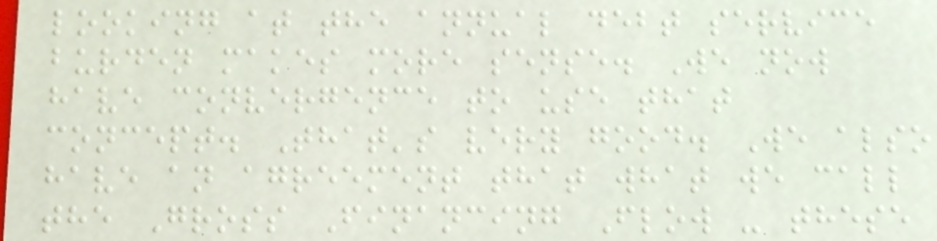looking at the annual debt service
burden makes more sense. We now
have convergence to use that
concept. That's very good. We also
have an agreement that what we call
the Gross Financing Flow - these
